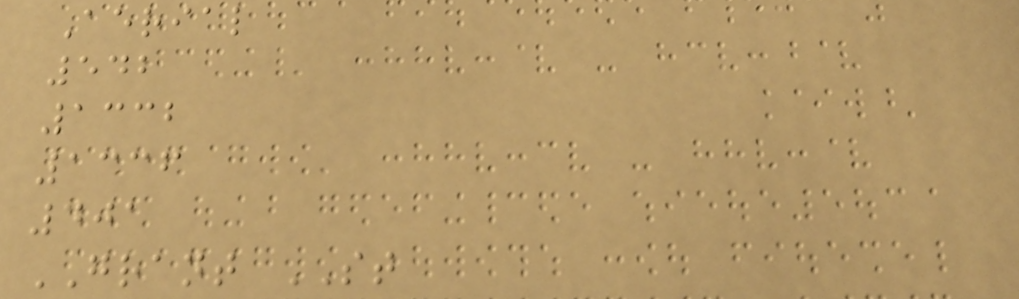Aerial
542
1332
1336
401
GRANT ST
